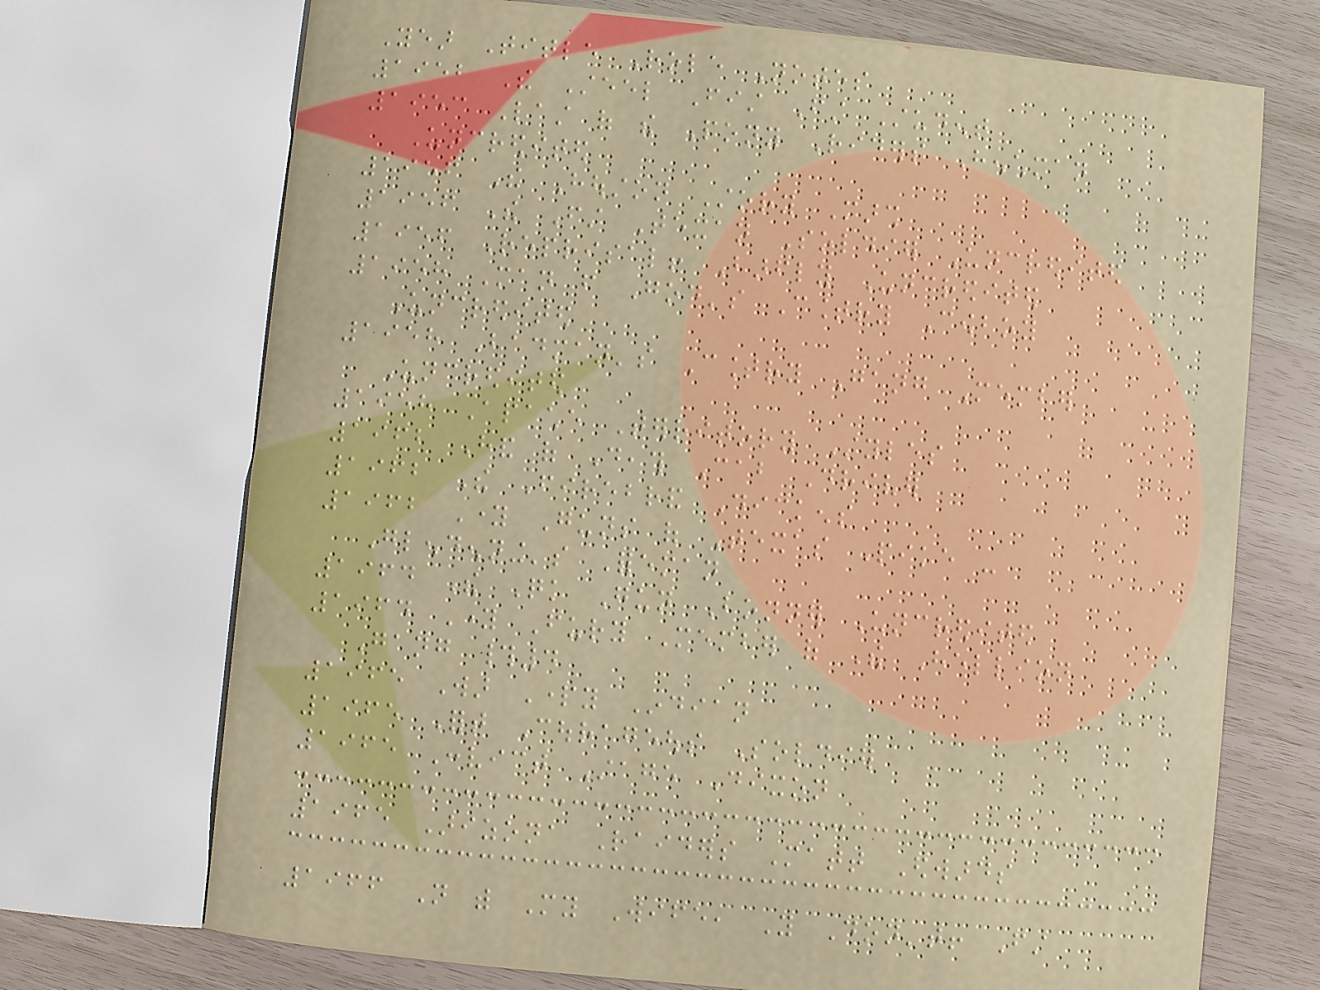Year Title Role Notes
1952 The Steel Fist First Student
1953 Last of the Pony Riders Henchman
Uncredited
1956 The Houston Story Marsh
1956 The First Texan Soldier Uncredited
1956 Reprisal! Barfly Uncredited
1958 Man from God's Country Cowboy
Uncredited
1958 Badman's Country Gang Member
Uncredited
1958 Apache Territory Styles
1962 Hand of Death Cab Driver
1962 The Firebrand Dickens
1962 Young Guns of Texas Pike -
Glendenning's Foreman
1964 The Quick Gun Bonner Uncredited
1964 Young Fury Member of The Hellion
Gang #4
1965 War Party Indian
1965 Fort Courageous Soldier
1965 Convict Stage Dixon
1965 Arizona Raiders Matt Edwards
1966 Not with My Wife, You Don't! First
